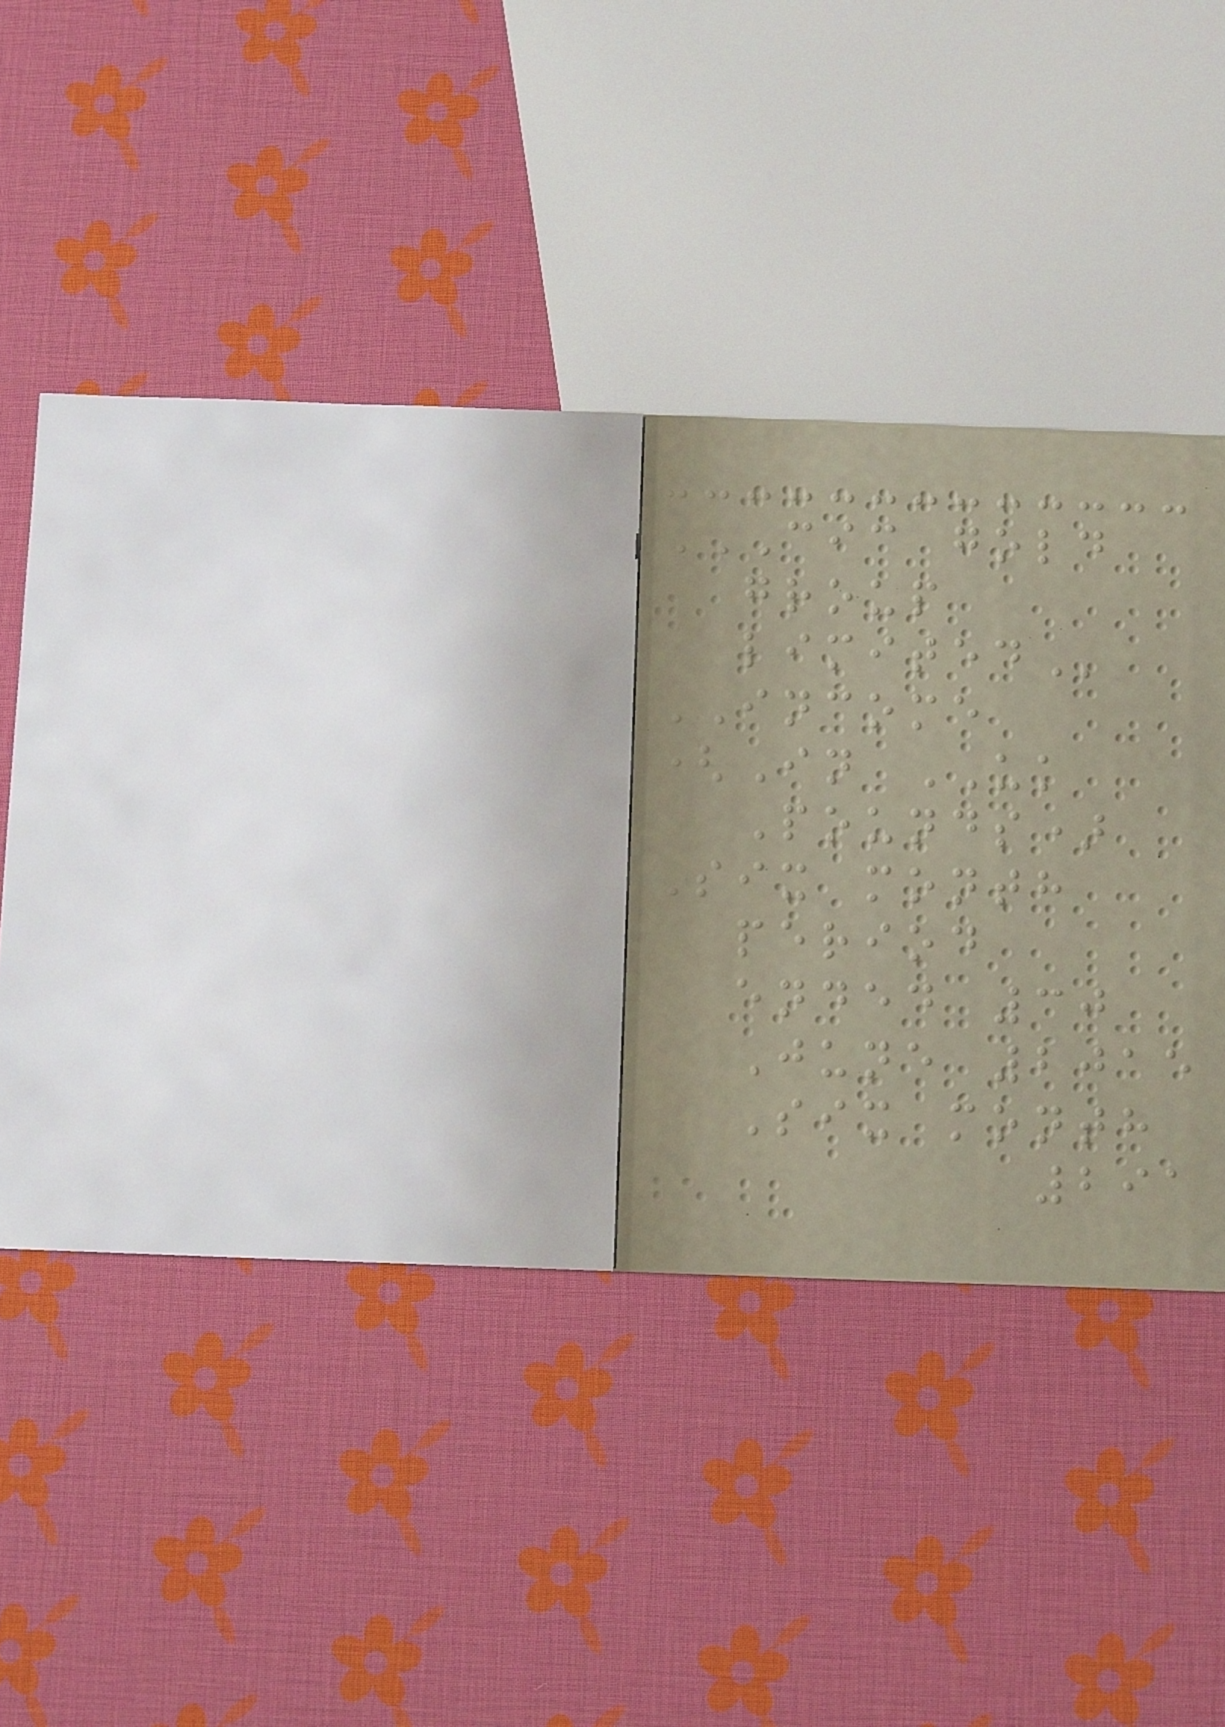CIC GOLD
GROUP
LIMITED
INCOME
(In UK
Pounds)
Six month
period
ended 30
June 2015
Six month
291
